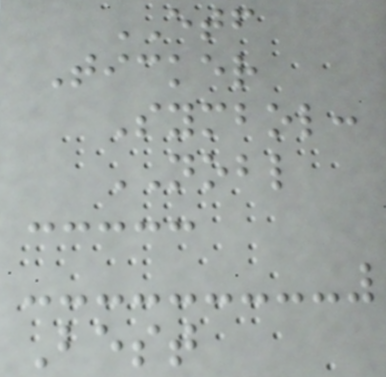ETF
Ticker
Symbol:
NOBL
Best
